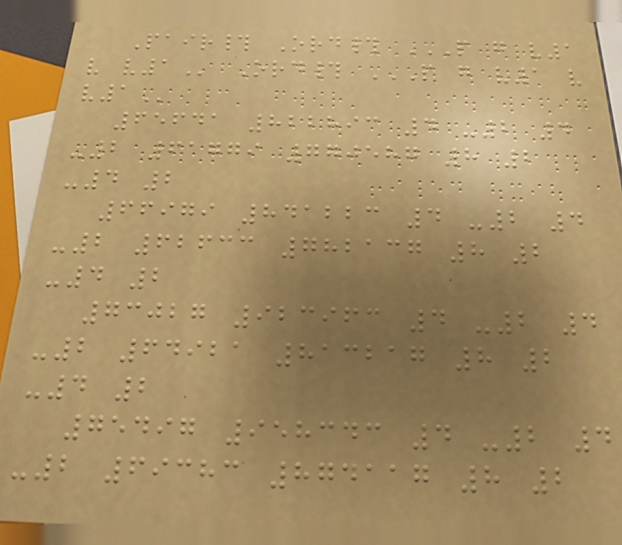Pair# Ord# P G V1
V V1 Ord# P G V1 V
V1
65641 822893 4 -2 4
-2 61779 770587 8 2
-4 2
66979 841223 4 -2 4
-2 62633 782137 8 2
-4 2
73027 923963 4 -2 4
-2 64921 813217 8 2
-4 2
75497 958343 4 -2 4
-2 69383 874117 8 2
